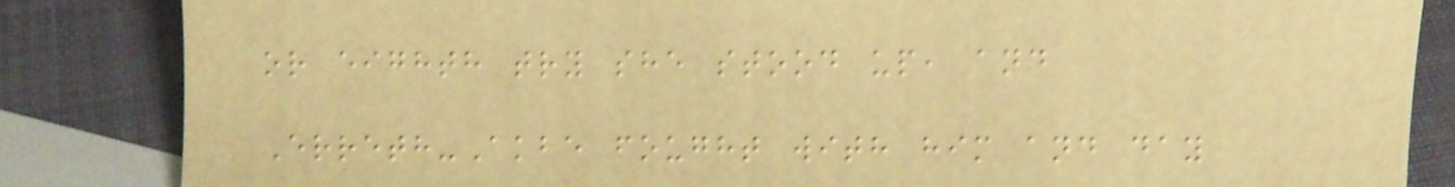or eighth try she stood up, and
Erreth-Akbe fought with him and day
